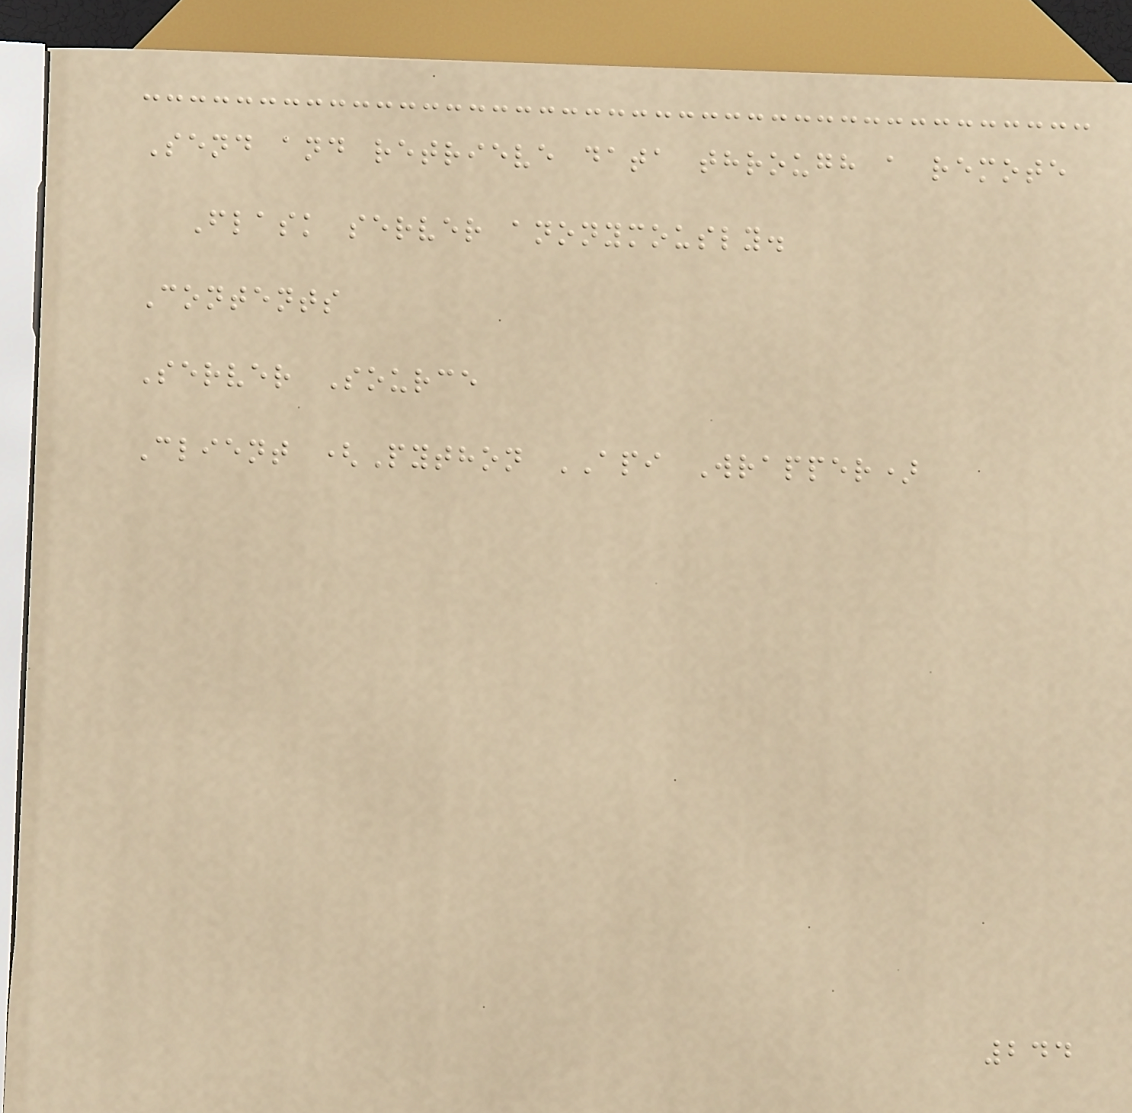Send and retrieve data through a remote
Flask server anonymously.
Contents
Server Source
Client (Python API Wrapper)
244
